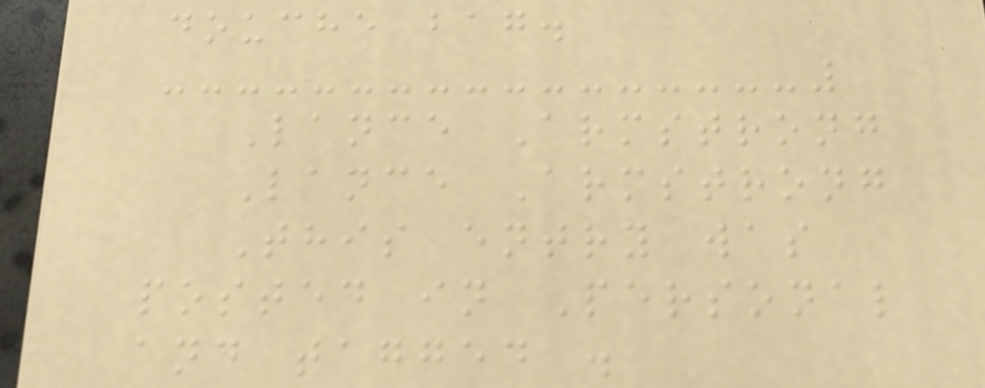douche bag.
Lance Armstrong
Lance Armstrong
This entry was
posted in Personal
and tagged .
